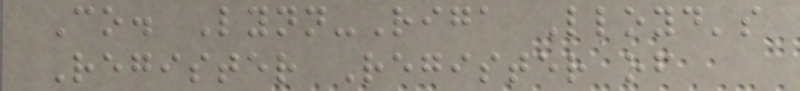Co. Lynn-Riga Lloyd's
Register Register of
